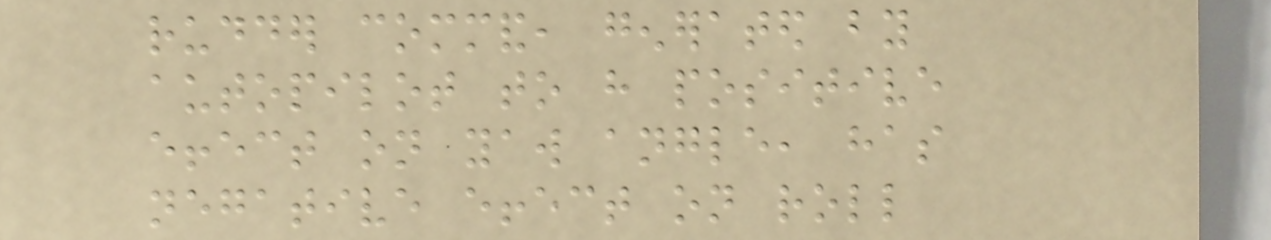rudder command, generated by
autopilot to have positive
effect on yaw angle, has
negative effect on roll
